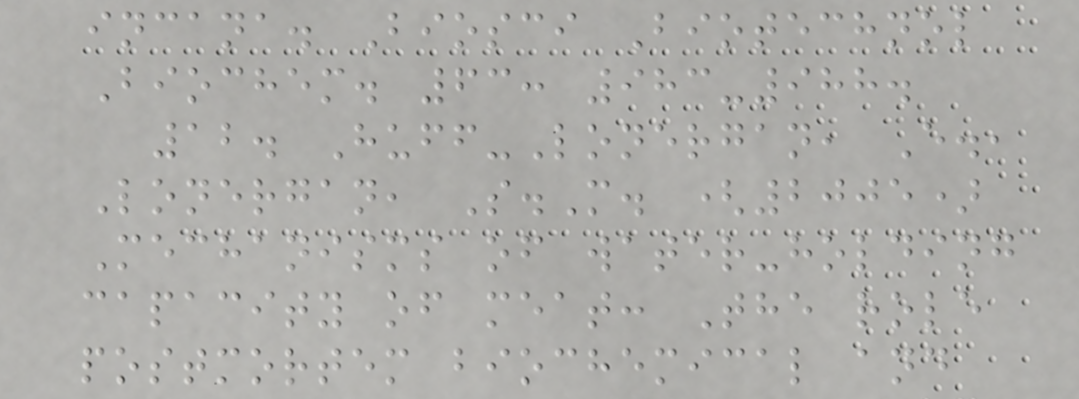incana. Biosci Biotechnol
Biochem. 63: 983-988.
12. Huff-Lonergan, E.,
Lonergan, S.M. (2005)
Mechanisms of water-holding
capacity of meat: The role
postmortem biochemical and
